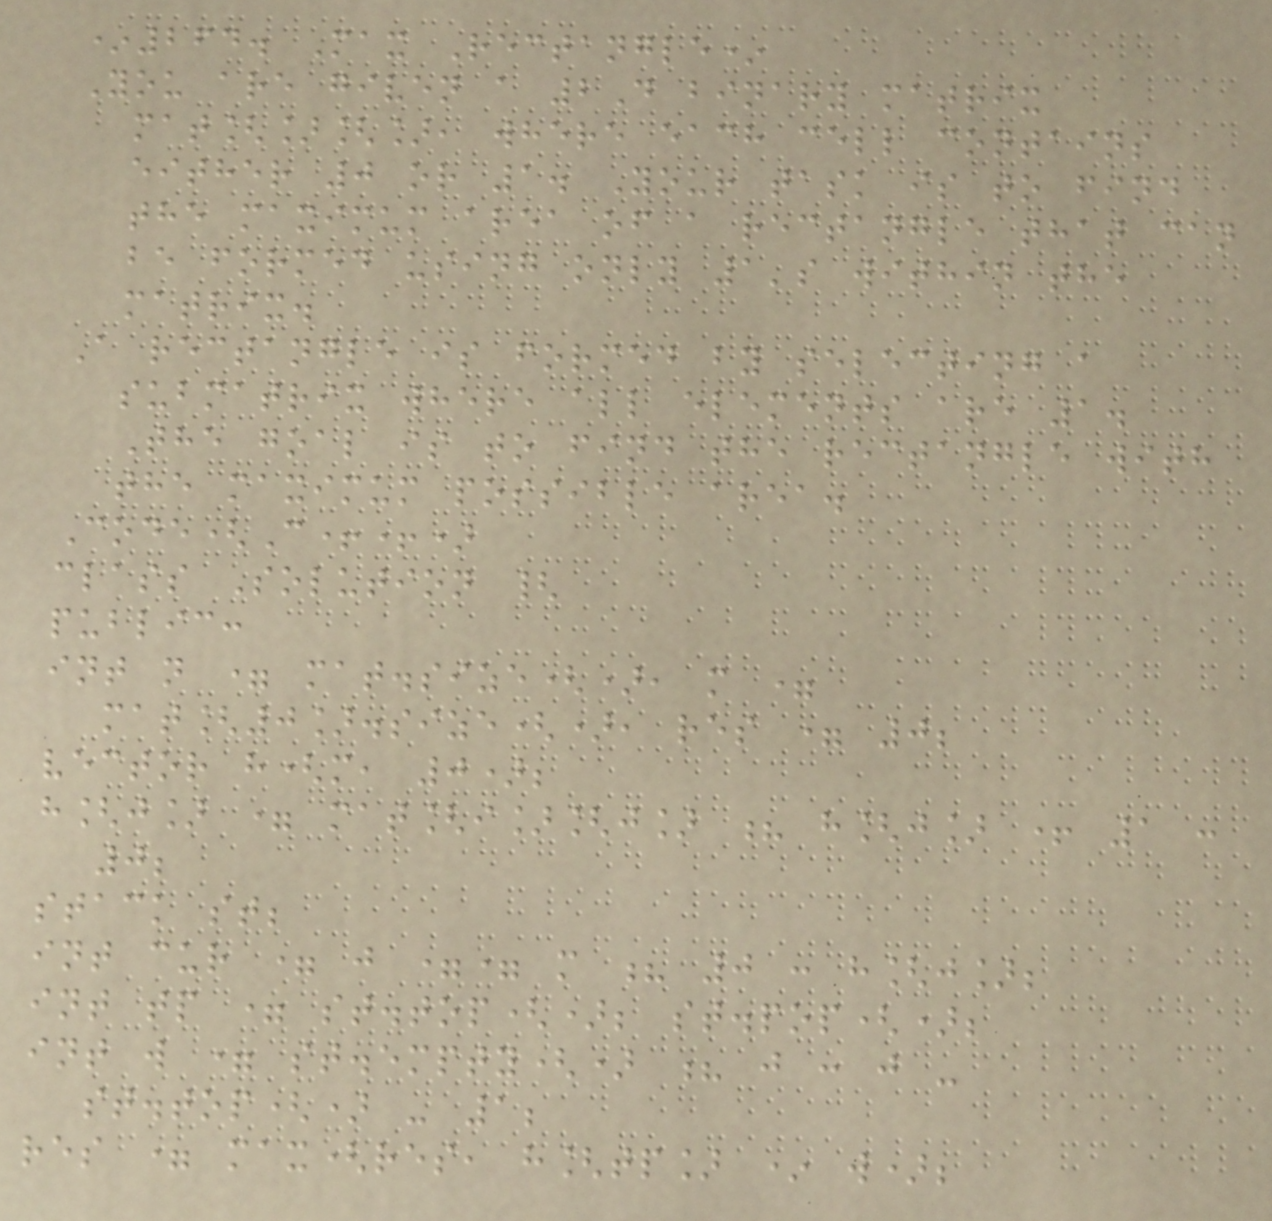*264. Max Rectangle*
You are given a 2D binary matrix
mat[][], where each cell contains
either 0 or 1. Your task is to find
the maximum area of a rectangle that can
be formed using only 1's within the
matrix.
A rectangle is formed by selecting a
submatrix where all elements are 1.
The goal is to find the rectangle with
the maximum possible area.
Code(C++)
class Solution {
public:
int n = mat.size(), m =
mat[0].size(), res = 0;
vector h(m, 0);
h[j] = mat[i][j] ? h[j] + 1 :
0;
stack st;
int cur = j == m ? 0 : h[j];
int tp = st.top(); st.pop();
int w = st.empty() ? j : j -
st.top() - 1;
res = max(res, h[tp] * w);
